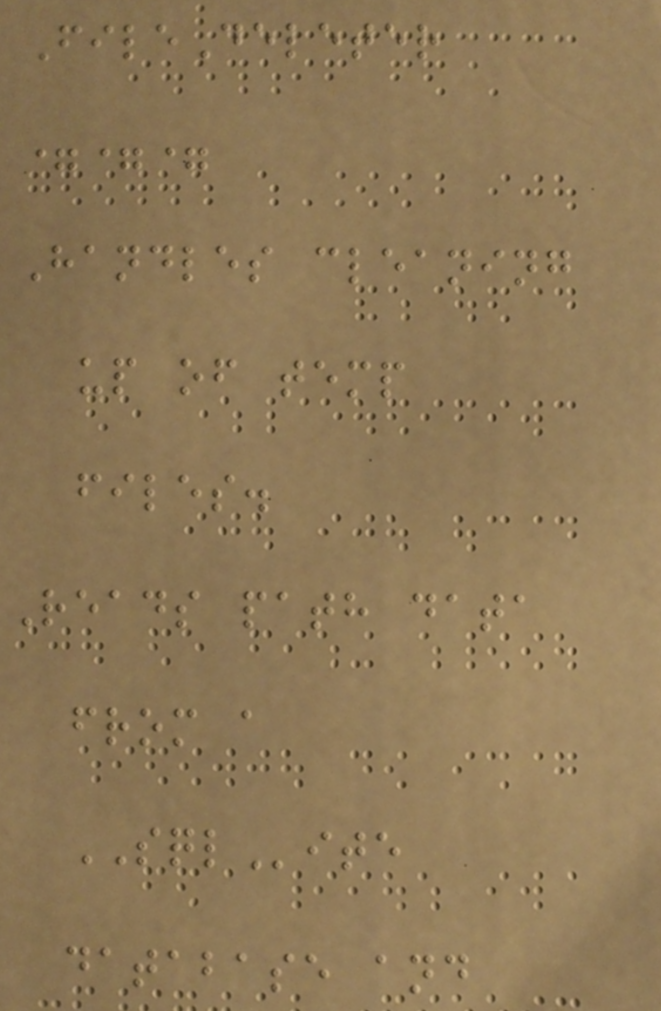FileDeleter
===
Handles cleaning
up of temp
files.
Reads path data
from a
SQLite
database and
